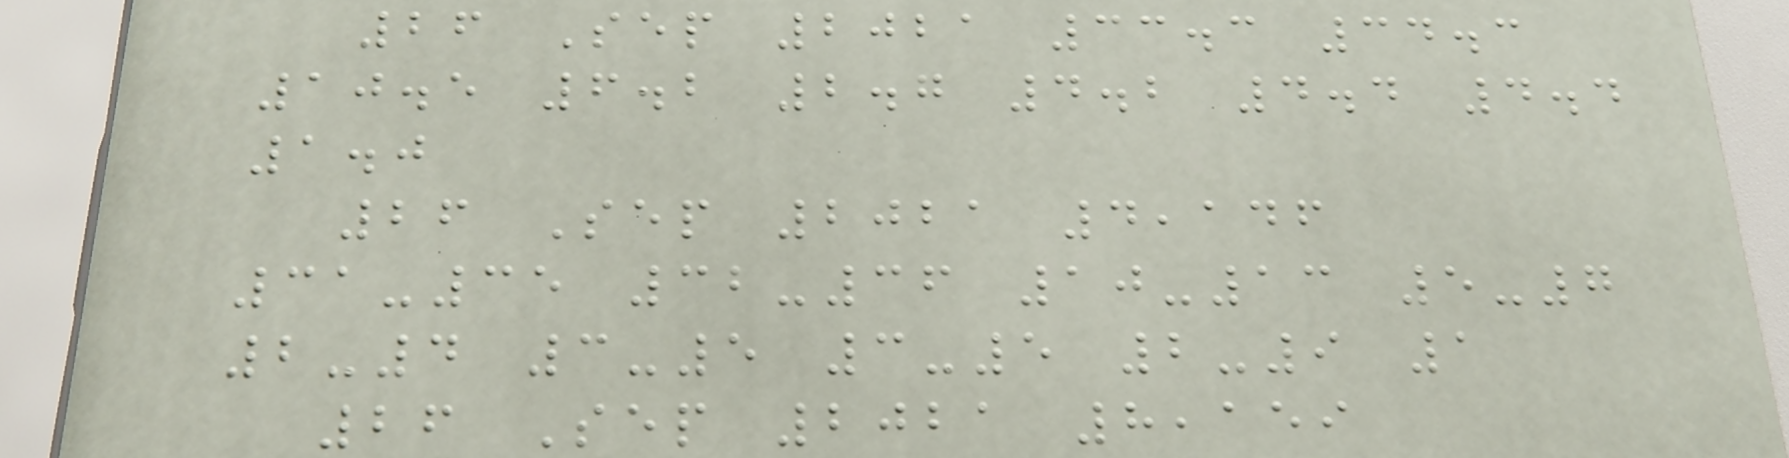26 Sep 2021 33.3 34.3
10.5 6.2 2.7 4.2 4.4 4.4
1.0
26 Sep 2021 4,146
31-35 32-36 10-13 5-7
2-4 3-5 3-5 2-9 1
26 Sep 2021 8,159
